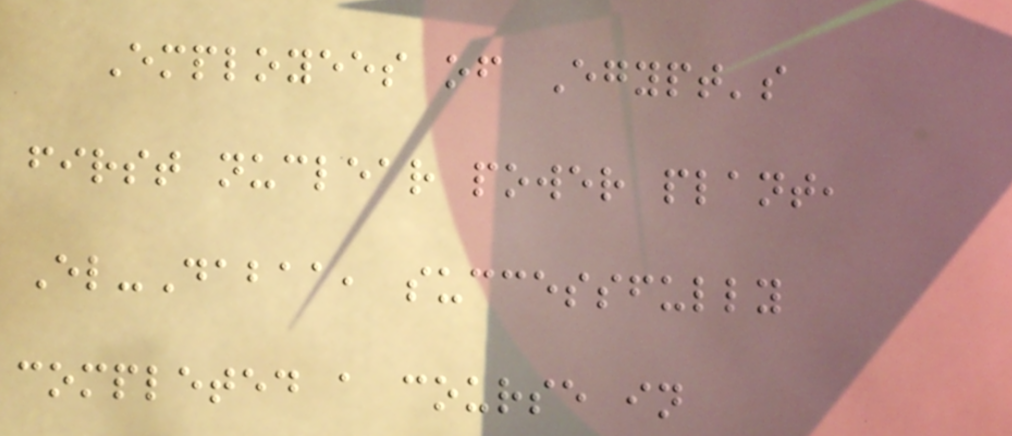Employees of Egypt's
first nuclear power plant,
El-Dabaa, successfully
completed a course in
